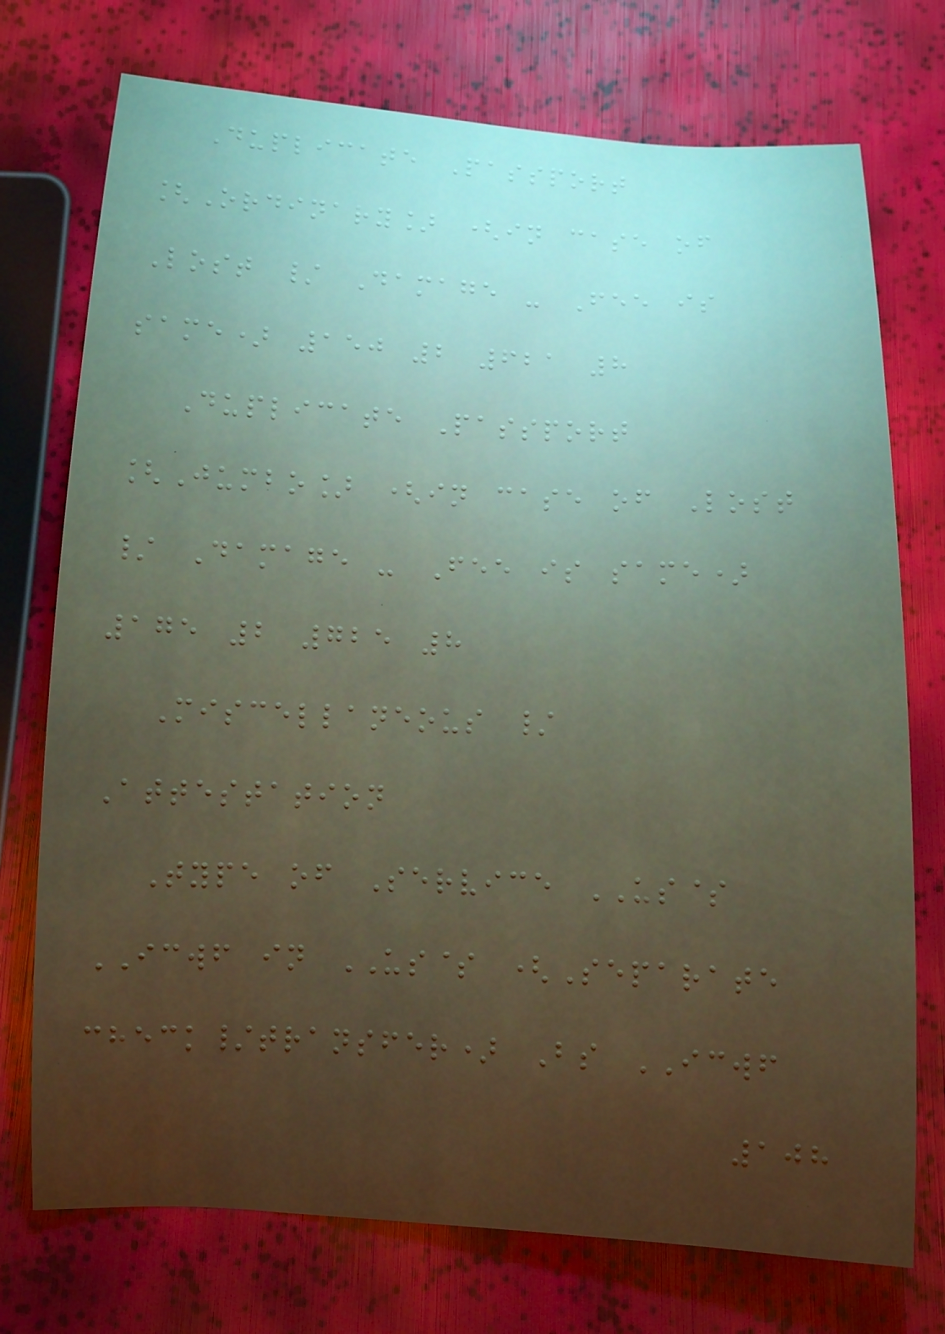Duplicate Passport
[Ordinary] (in case of
Lost / Damage - Fee is
same) 150 2 621 8
Duplicate Passport
[Jumbo] (in case of Lost
/ Damage - Fee is same)
175 2 725 8
Miscellaneous /
Attestation
Type of Service US$
ICWF in US$ (Separate
check/transfer) Bs ICWF
108
